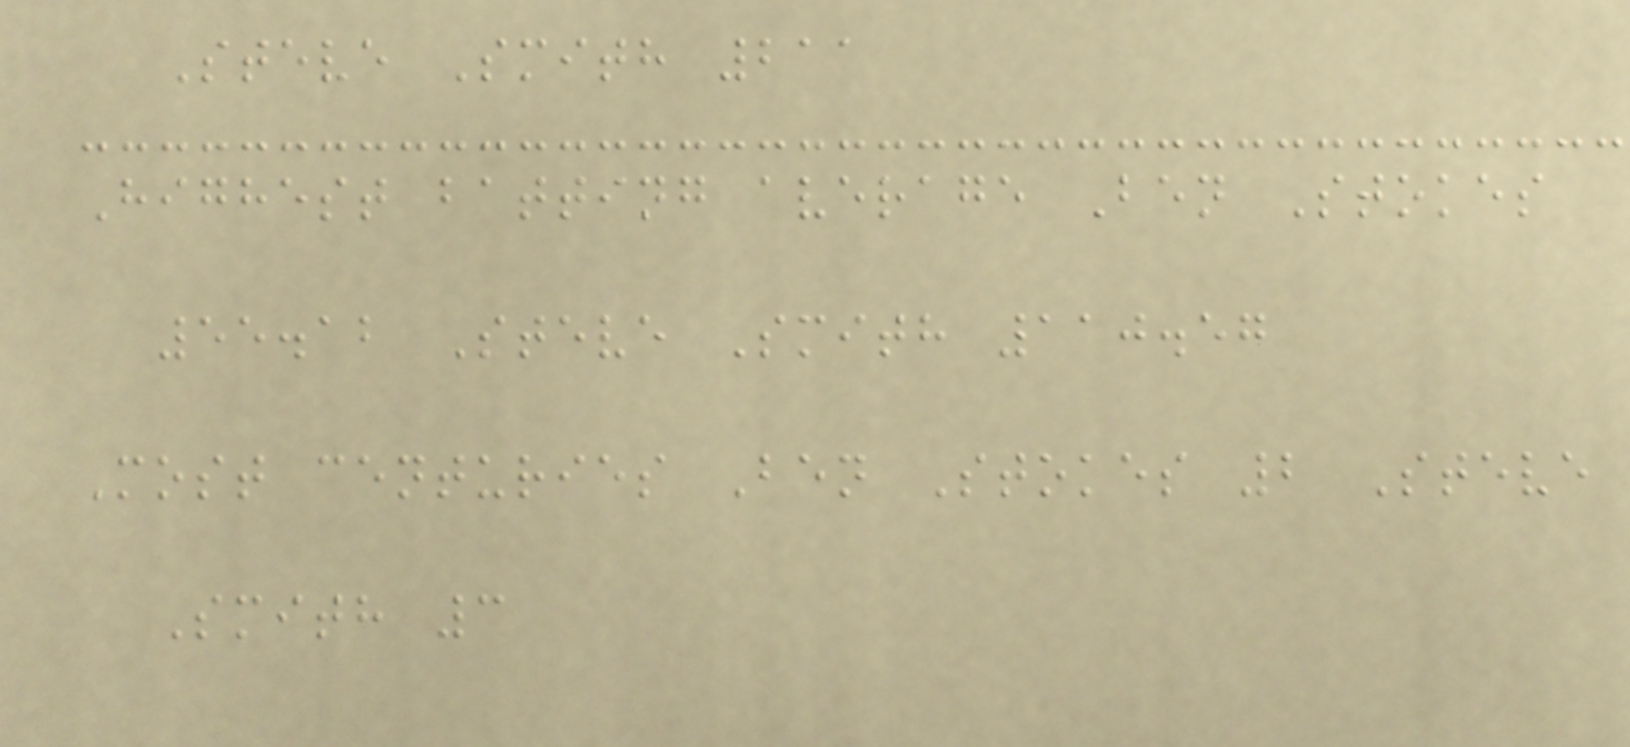Steve Smith 211
Highest batting average Ben Stokes
55.12 Steve Smith 110.57
Most centuries Ben Stokes 2 Steve
Smith 3
